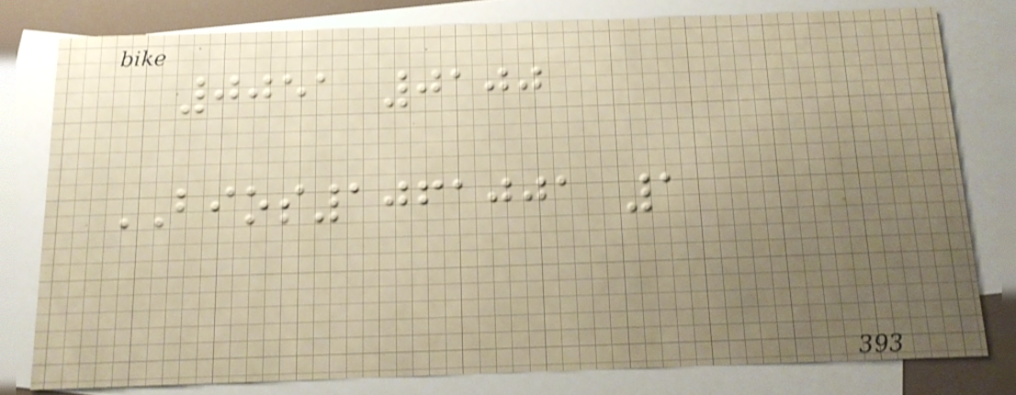0051 0100
BIOS1061001 1
